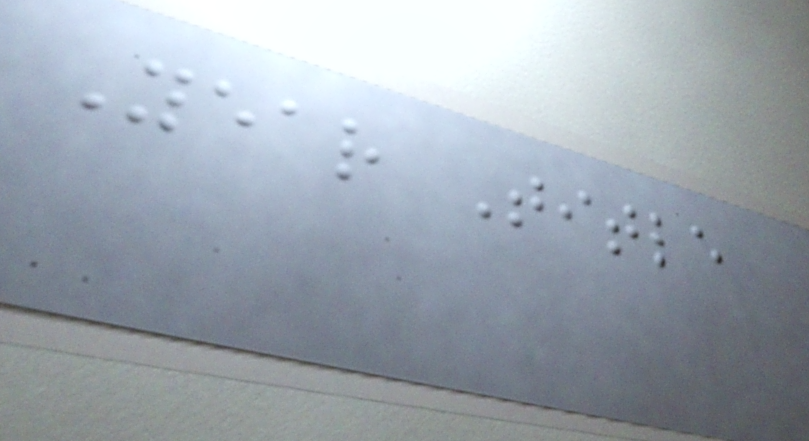Year Title
